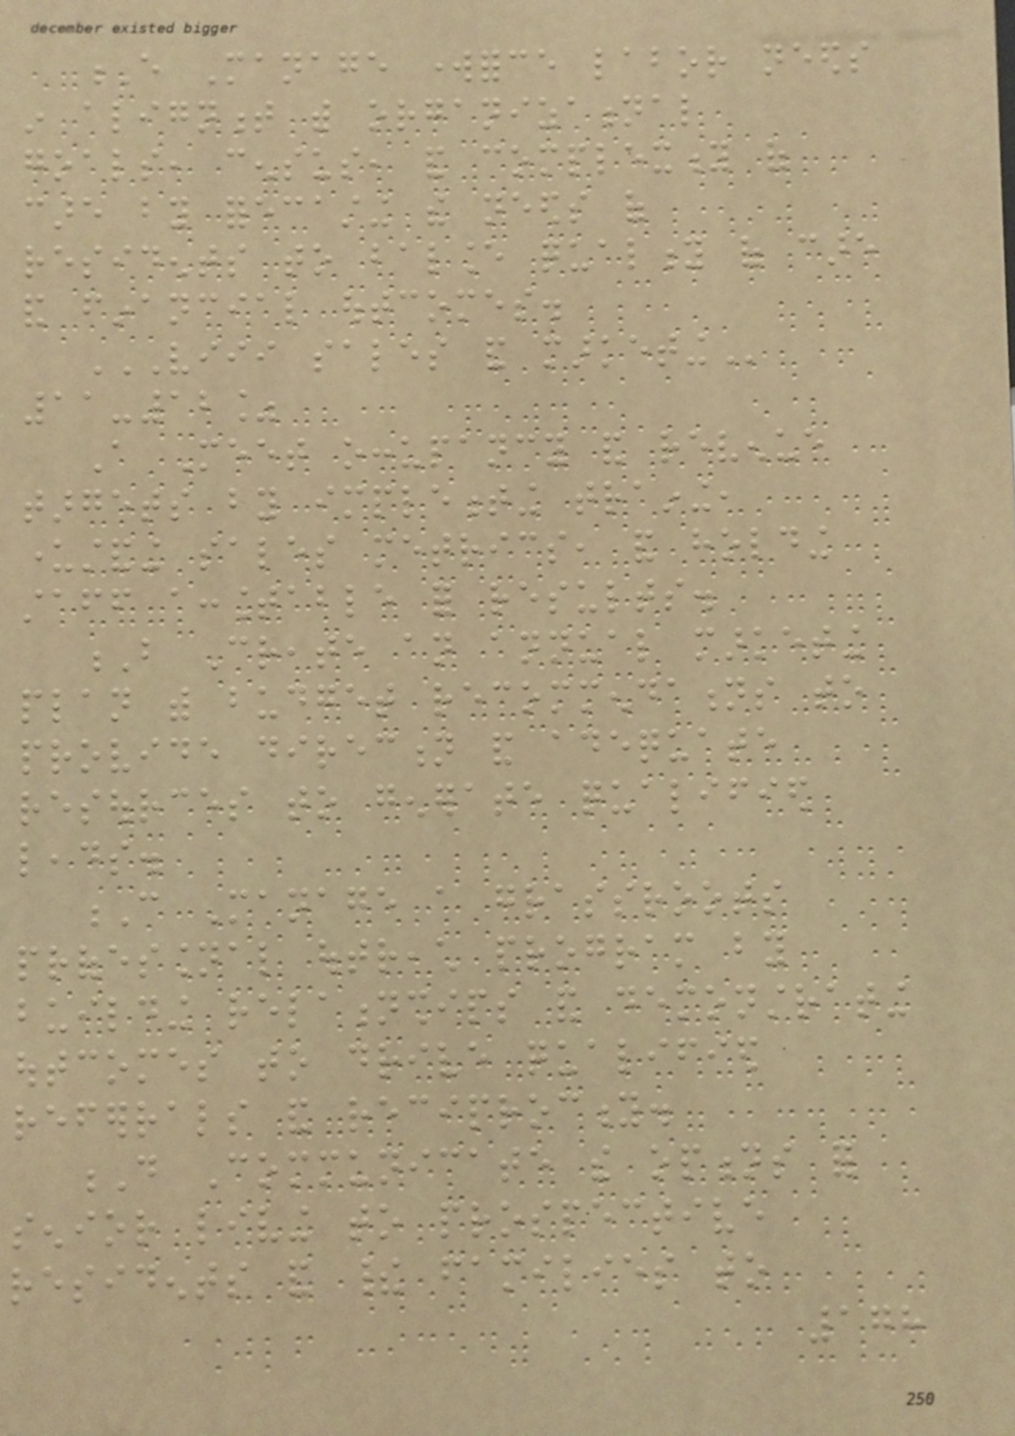E Manage workforce labor needs
in alignment with organizational
goals, census, and complexity of
care by forecasting the needs of
residents to balance quality of care
and financial outcomes.
VIII SALES AND MARKETING
11-12%
A Meet occupancy and revenue
targets by implementing training,
understanding sales metrics, and holding
staff accountable for results.
B Create an annual marketing
plan with budget recommendations to
provide direction and adequate
resources to generate qualified
leads.
C Manage a grassroots
professional outreach program by
building relationships and demonstrating
outcomes to drive qualified
referrals and reciprocity.
D Communicate the options for
senior living to prospective
residents and their families to
178
